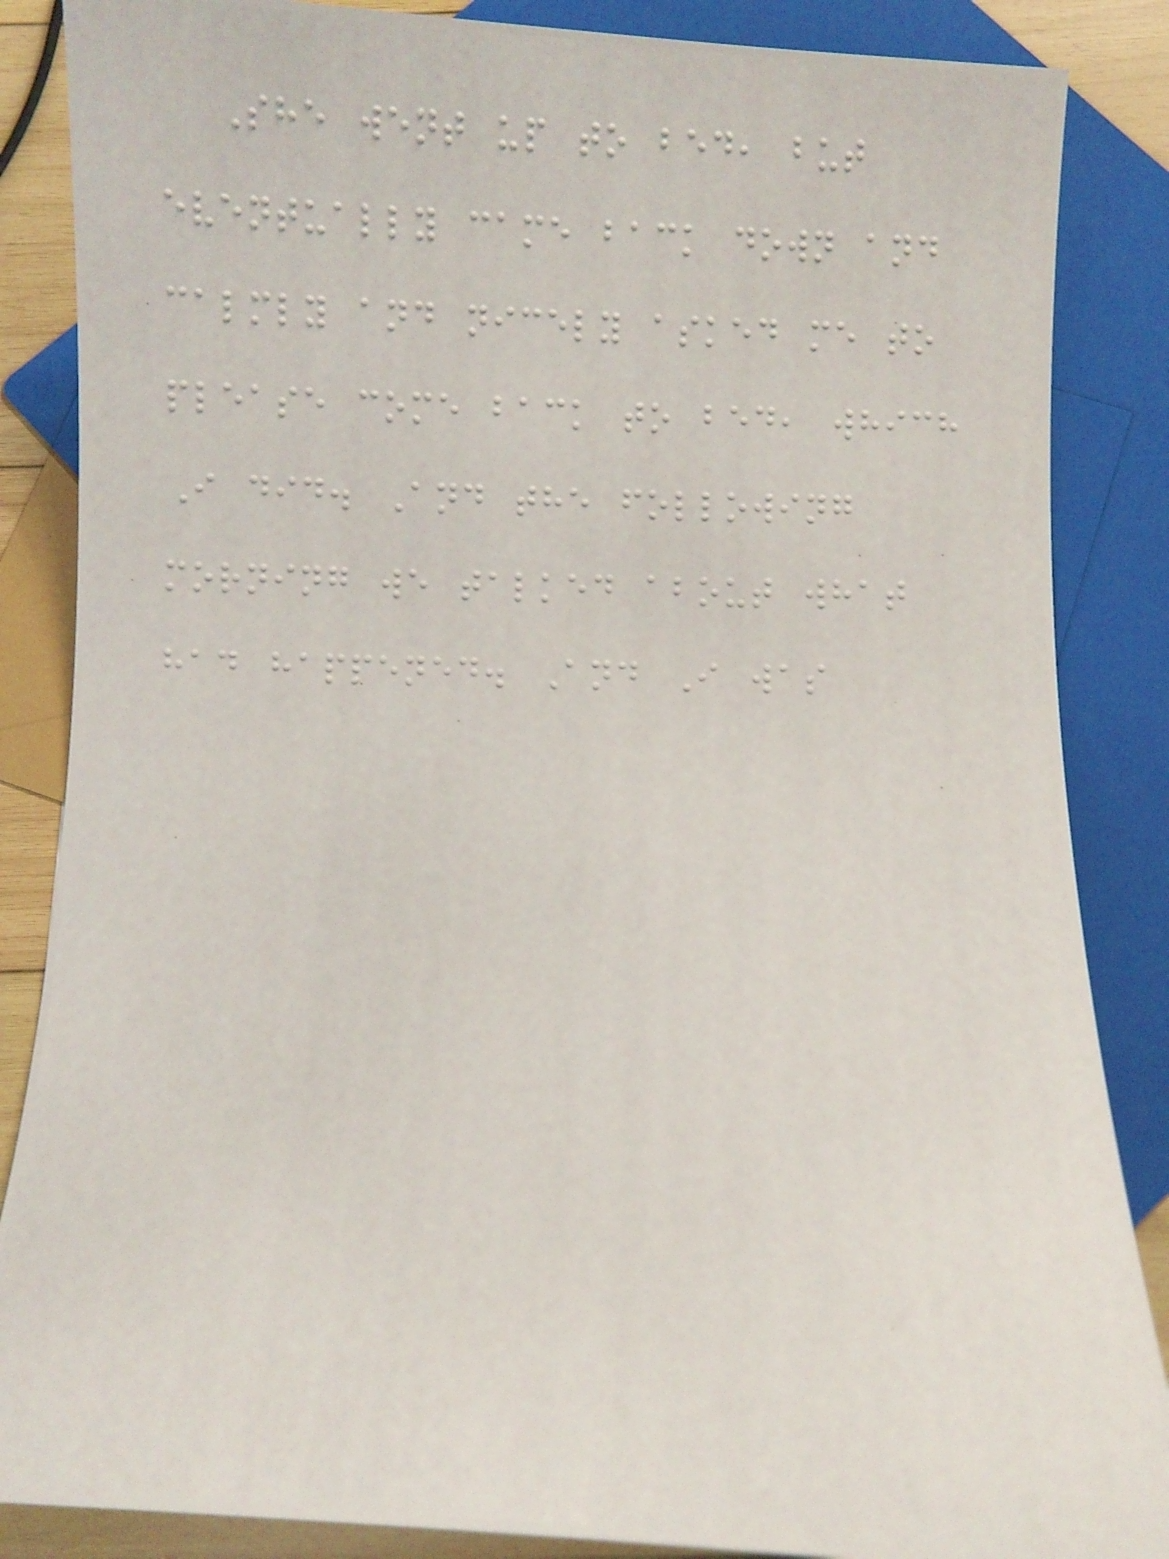She went up to bed, but
eventually came back down and
calmly and nicely asked me to
please come back to bed, which
I did. And the following
morning we talked about what
had happened. And I was
